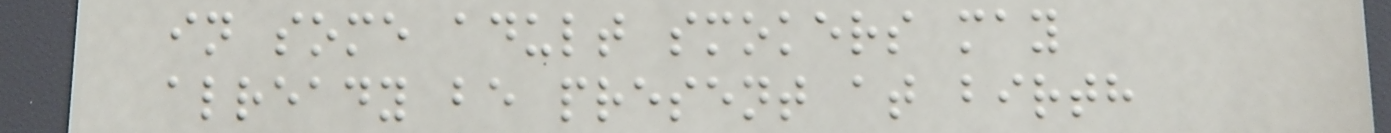in some adult smokers may
already be present at birth
